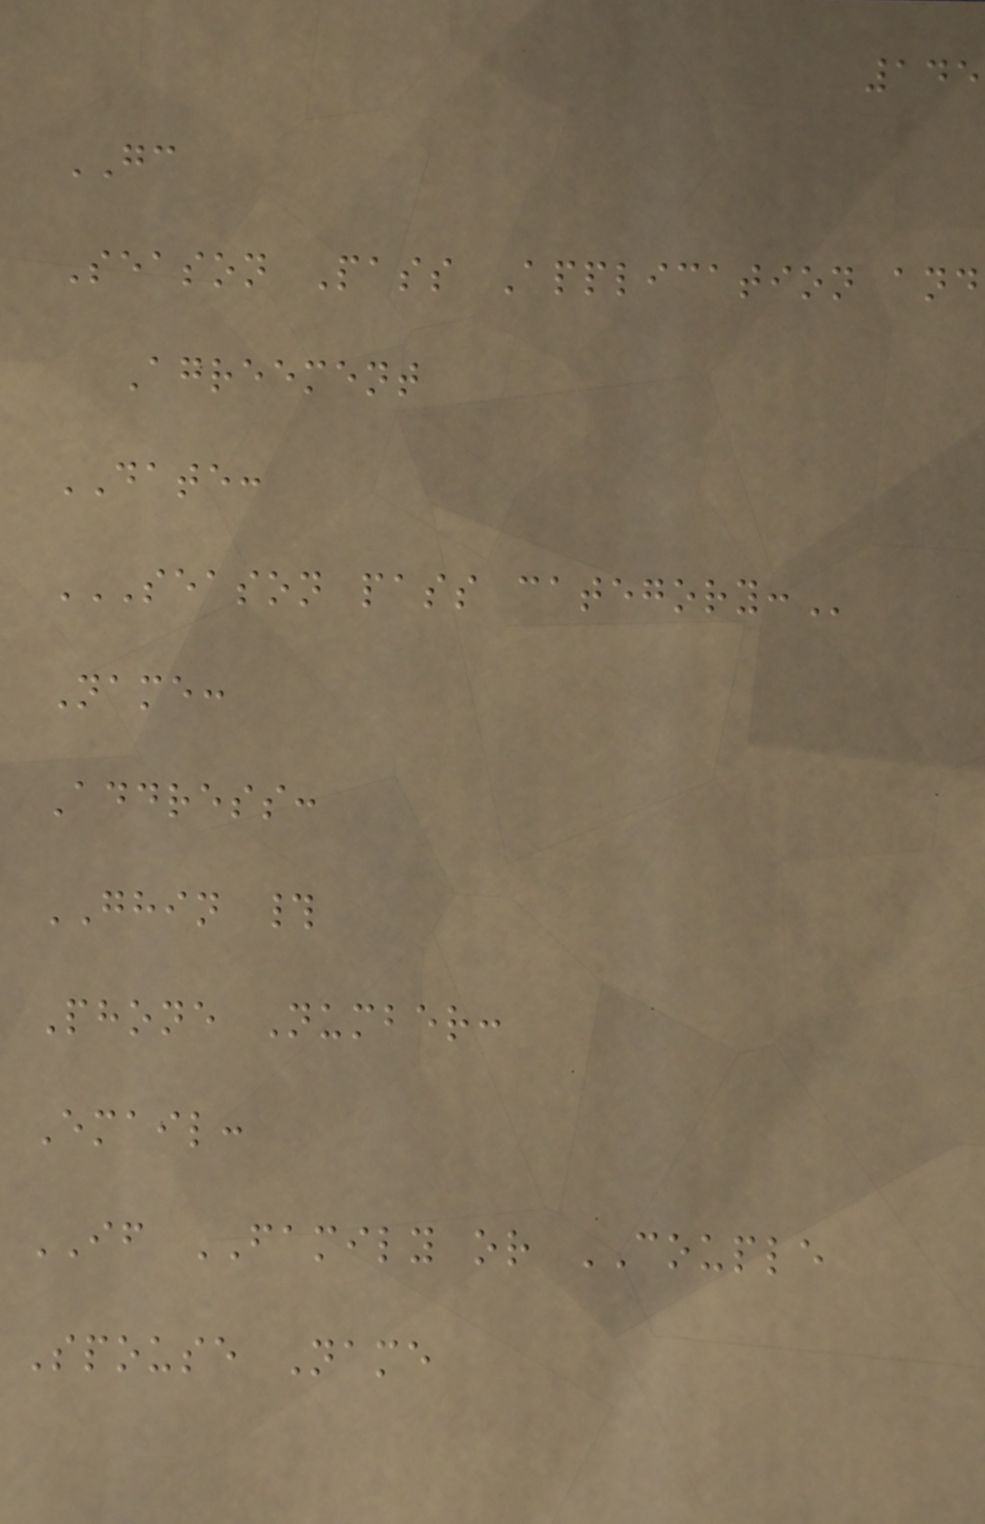145
GC
Season Pass Application and
Agreement
DATE:
SEASON PASS CATEGORY:
Name:
Address:
GHIN #
Phone Number:
Email:
IF FAMILY or COUPLE
Spouse Name
